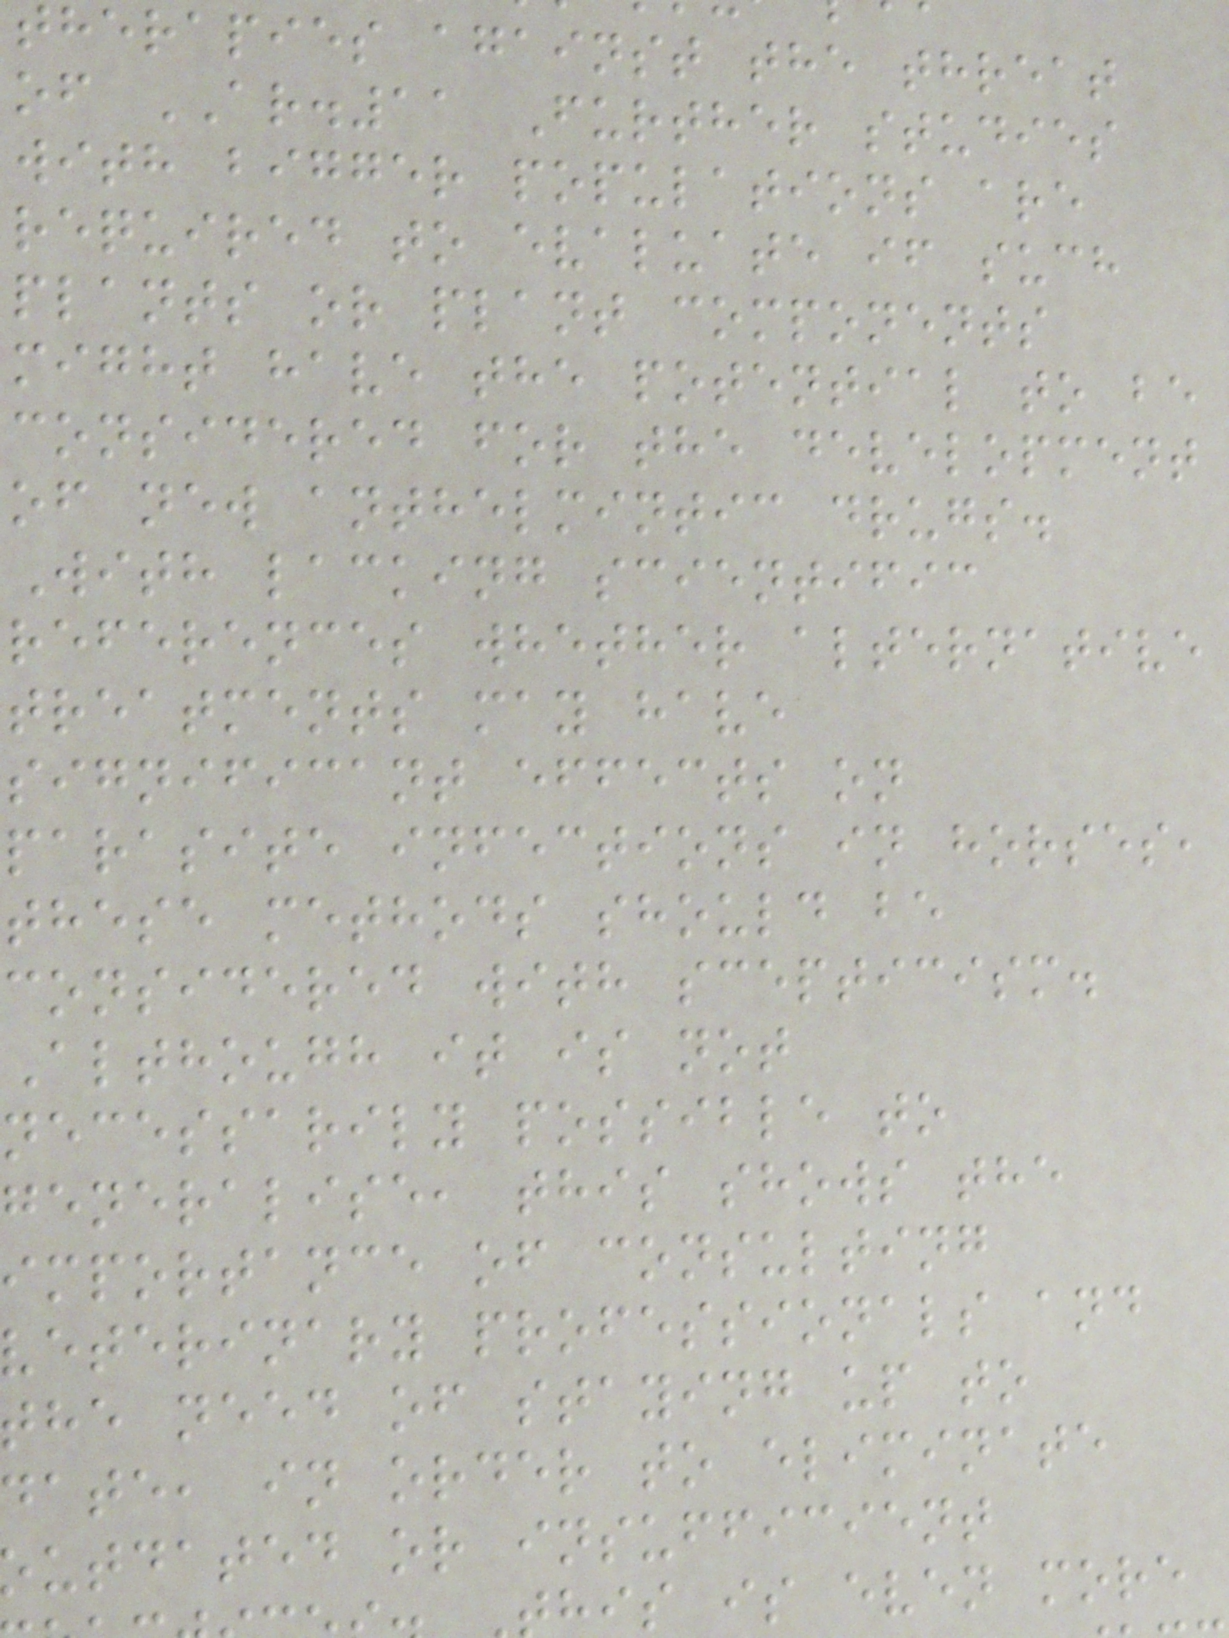therapies against the threat
of AR.11 Further studies
with bigger populations are
required to evaluate if such
plants or plant components
might have the potential to be
considered for the development
of new anthelmintic drugs.
With lacking scientific
references whether alternative
treatments may have
significant effects on
parasite infections in horses,
these methods should be
considered with scepticism.
Although it is not
necessarily possible to
generalise, this shows the
importance of consulting
veterinary professionals and
the need of staying up to
ate, in order to eliminate
utdated or insufficient
his is even more
